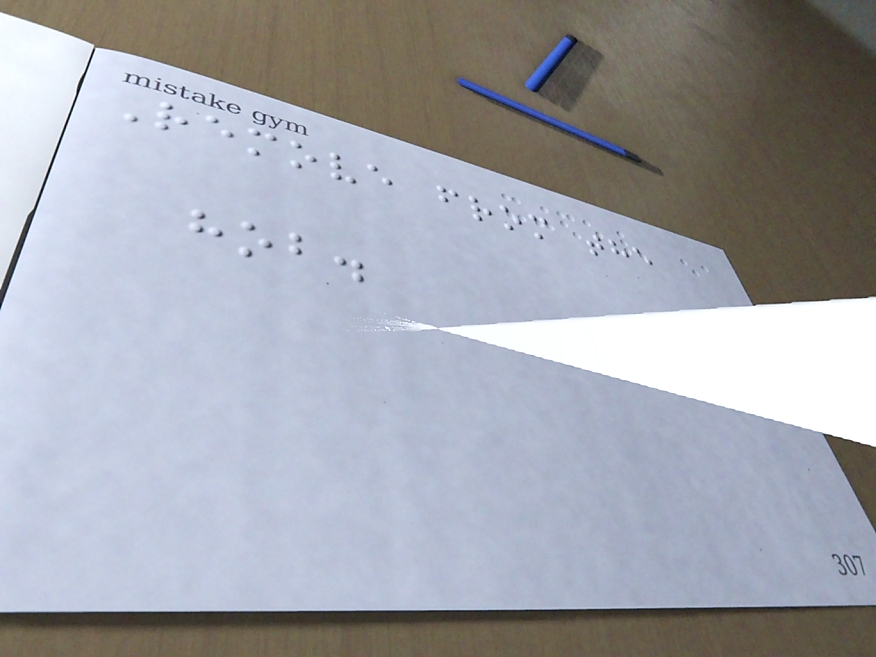Remove from the
hob.
